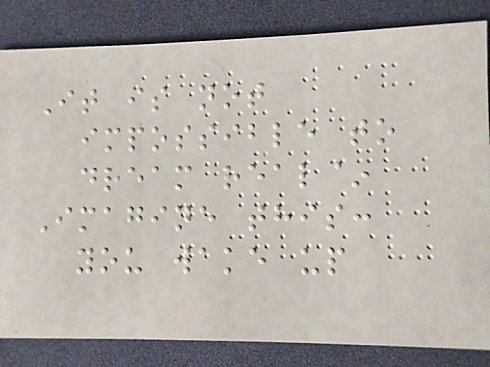It is not
impossible to
dream real~
Imagine this:
you wake up
